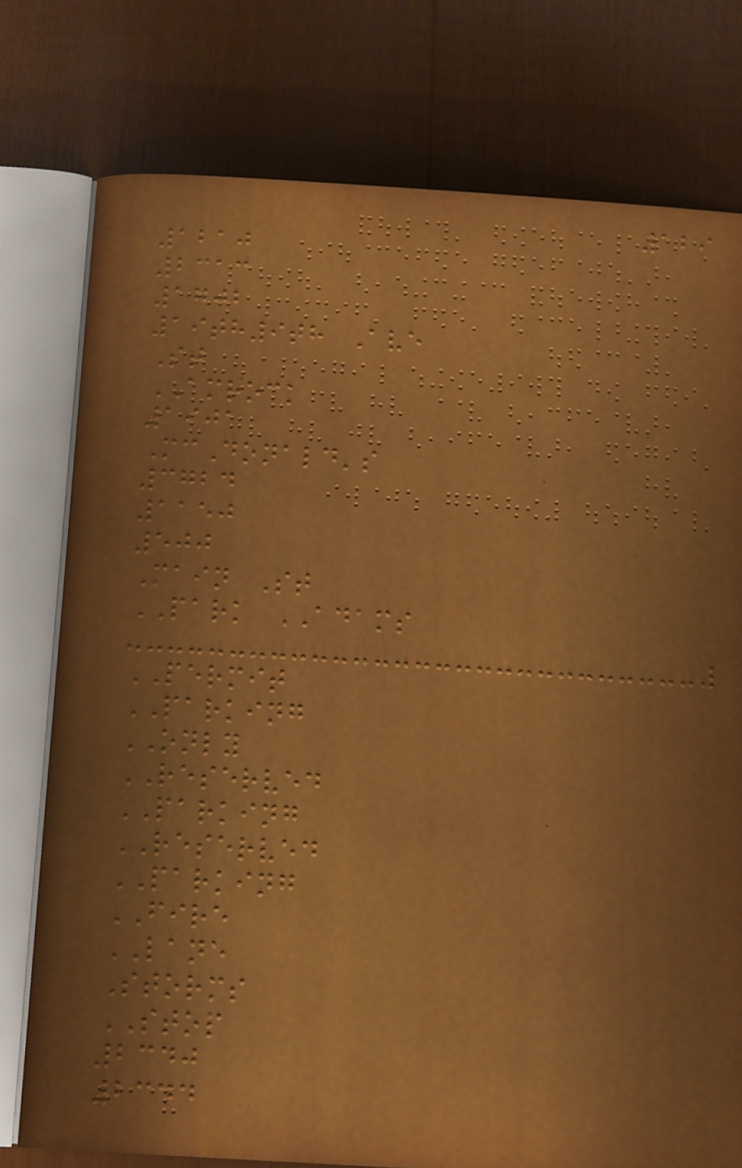129
1210
2313
1702
19th9th Ave
St
AMROCK
1901
McDonald's
3724
1150
500
Main St
PARK ADAMS
PERMIT
PARKING
ONLY
RESERVED
PARKING
RESERVED
PARKING
FIRE
LANE
Storms
STOP
2340
2344
